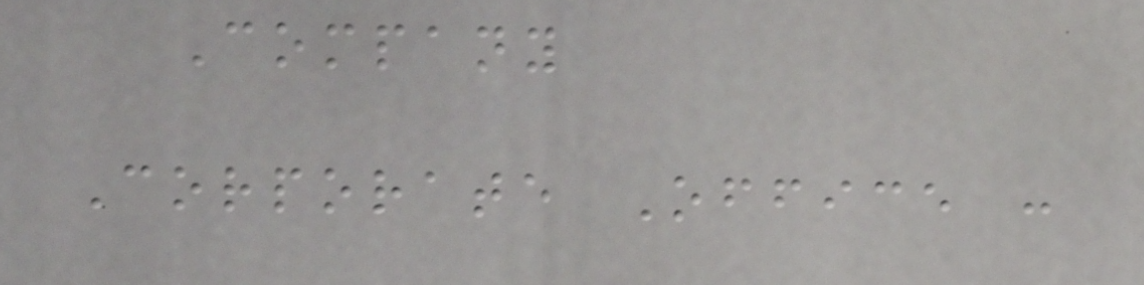Company
Corporate Office :
